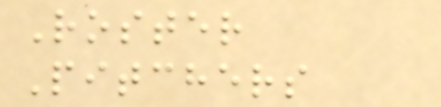Roster
Pitchers
